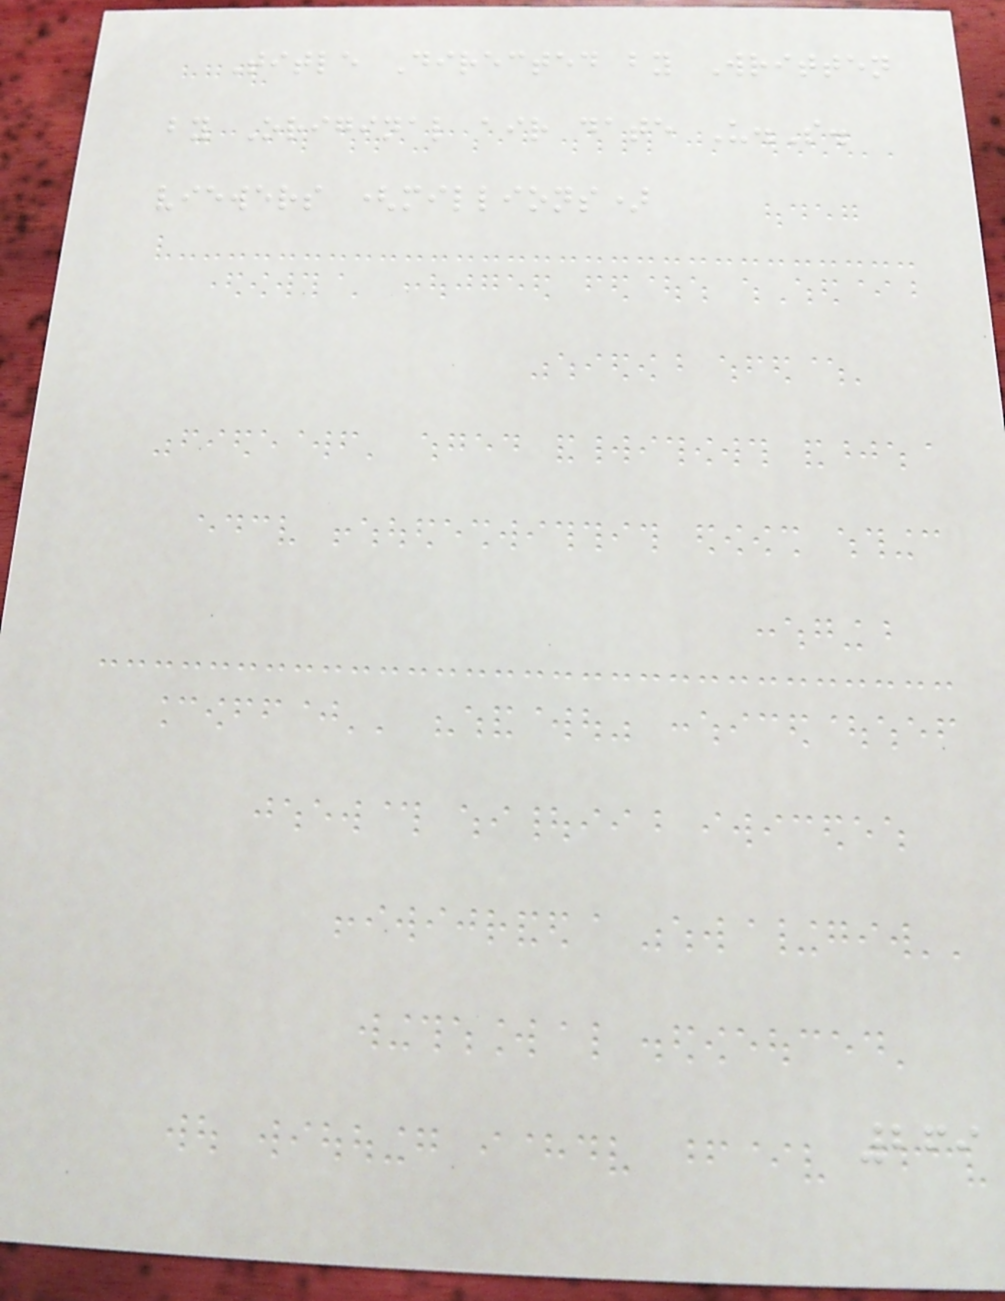Title Directed by Written
by Original air date U.S.
viewers (millions)
269
